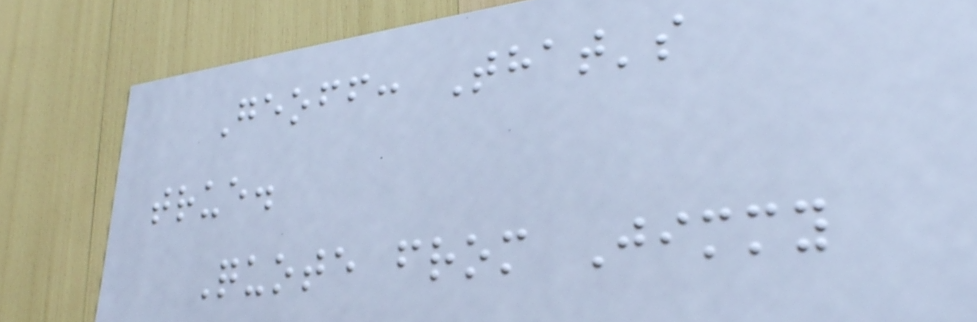Geoff: That's
true.
Quote from Jimmy
